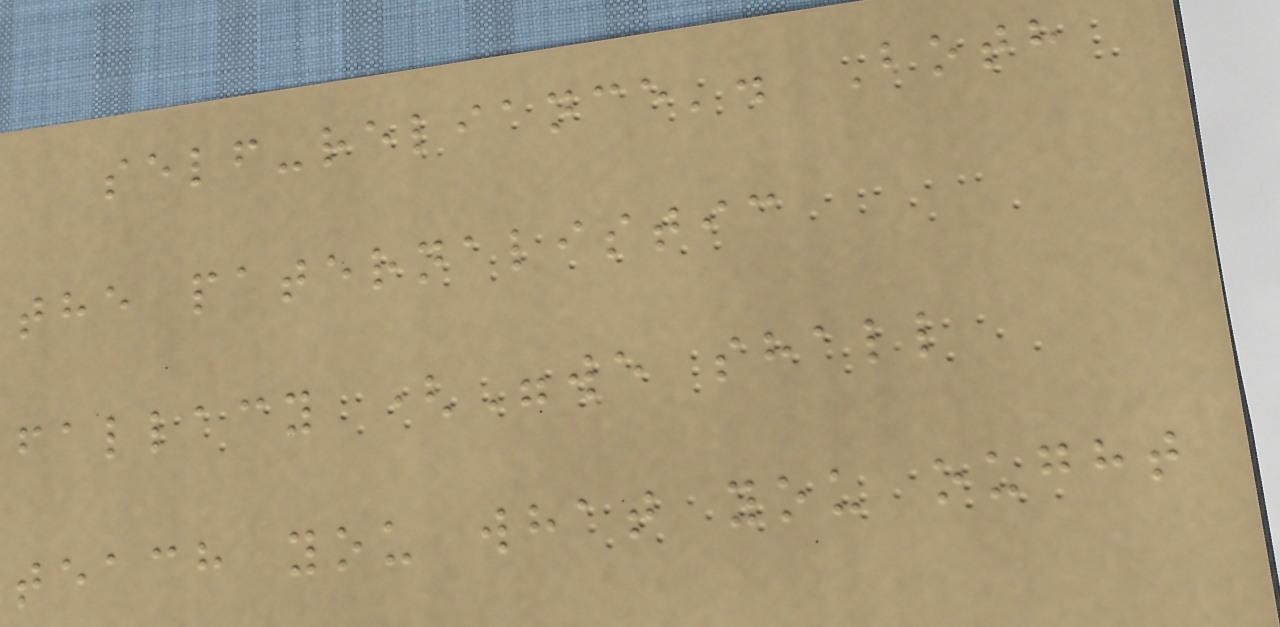self-reliance'. Both
the paternalistic
fallacy ("we shall
teach you what you ought
